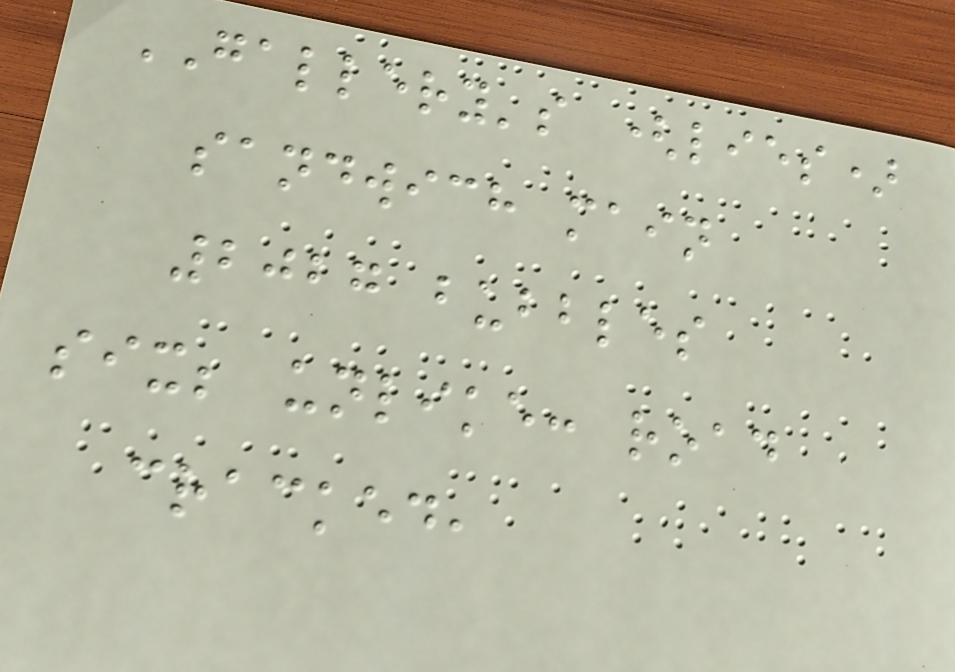GALLERY's (lies)
sandwich main
2027 bubbles
six; unlike: road
cracked,
